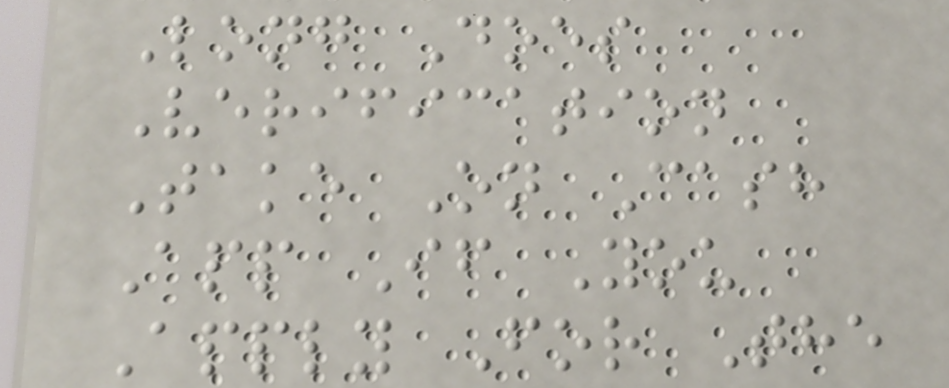Long Does
Verification
Take On Cash
App If You
Apply For The
